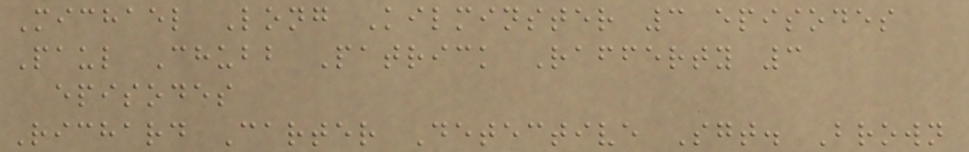Michael Long Kilminster 3 episodes
Paul Chubb Patrick Rafferty 3
episodes
Richard Carter Detective Sgt. Brown
